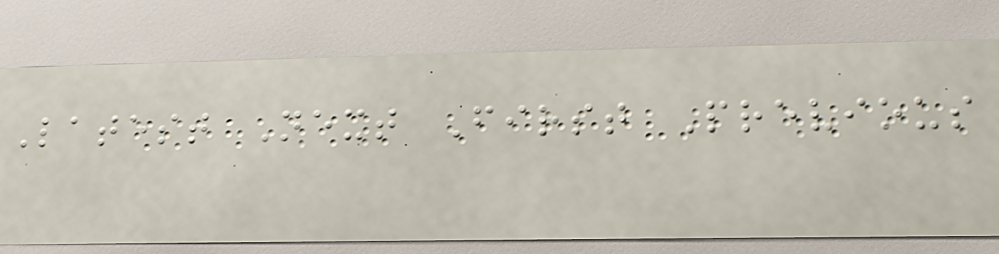Latest Next First Previous
